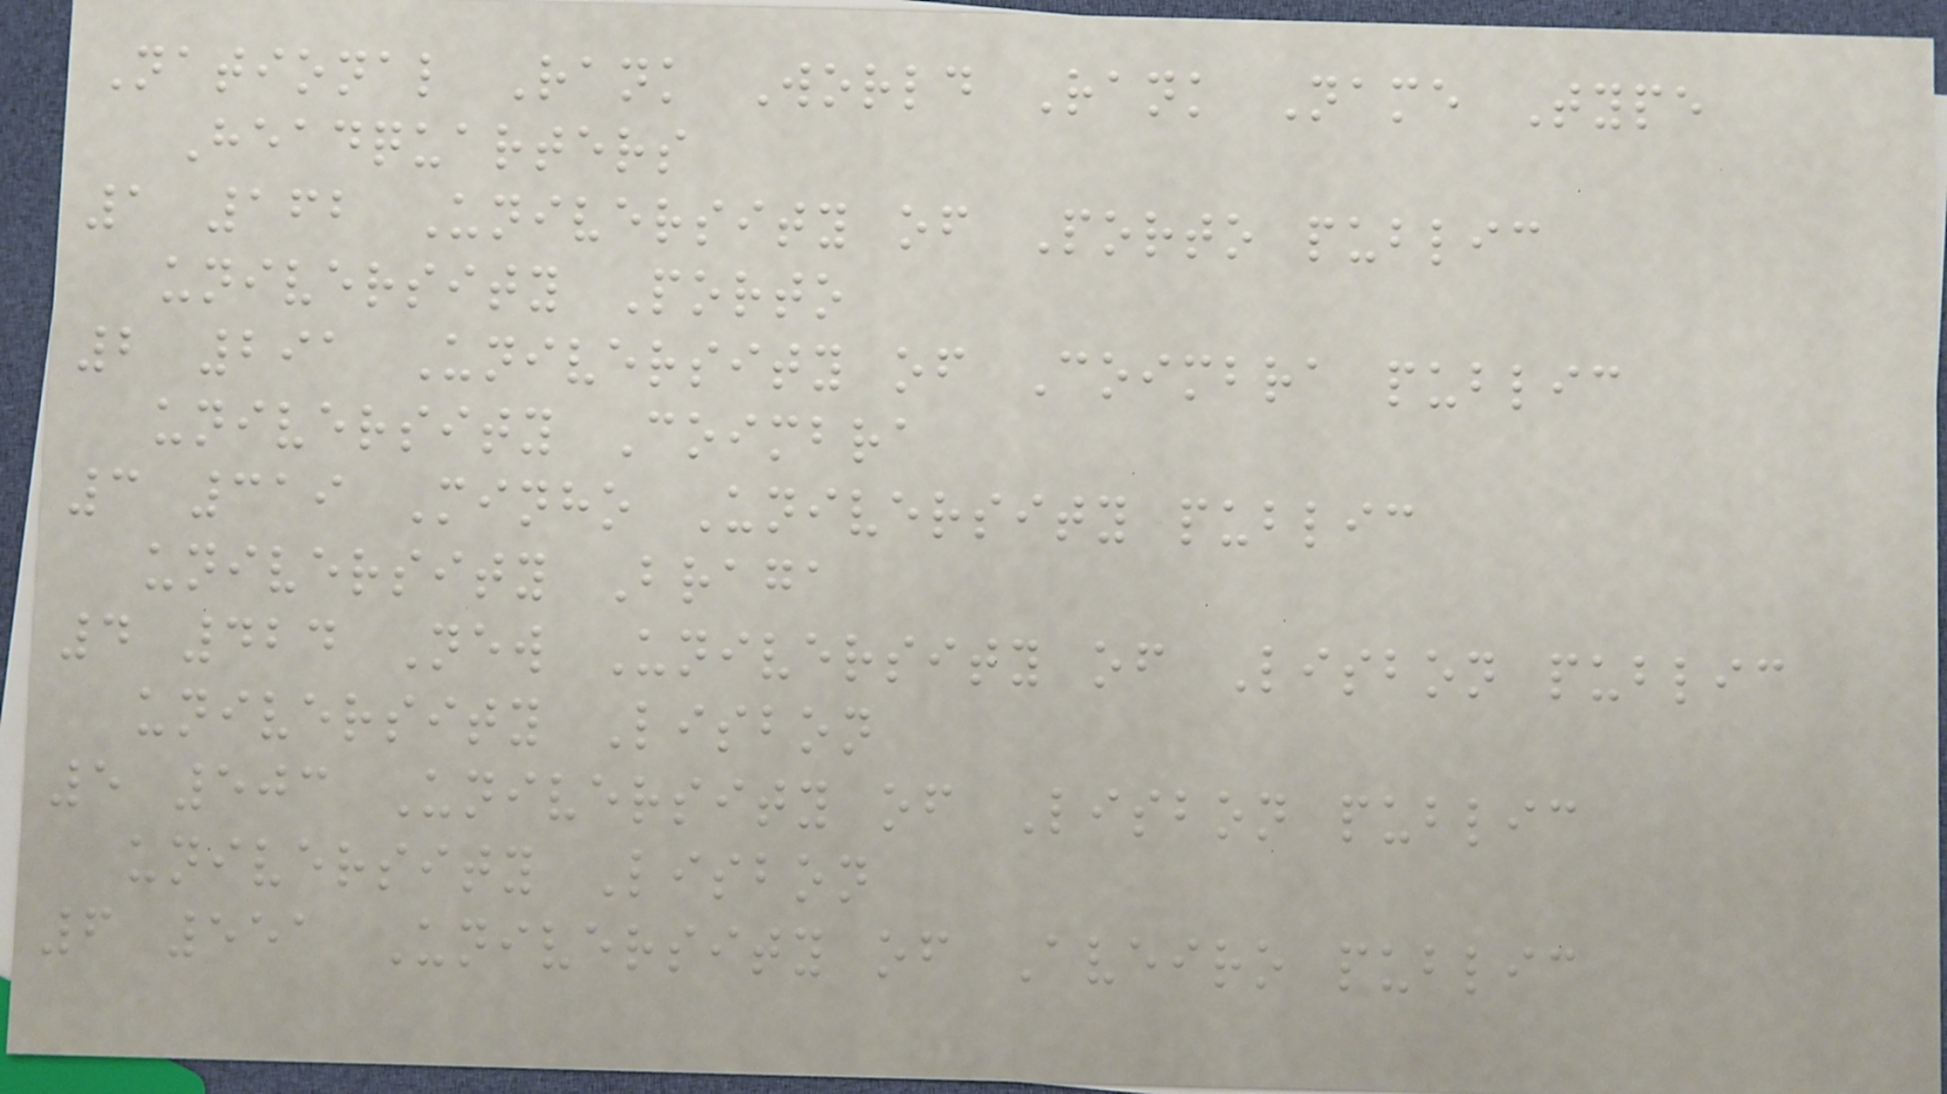National Rank World Rank Name Type
Headquarters
1 162 University of Porto public
university Porto
2 291 University of Coimbra public
university Coimbra
3 319 Minho University public
university Braga
4 424 New University of Lisbon public
university Lisbon
5 503 University of Lisbon public
university Lisbon
6 551 University of Aveiro public
